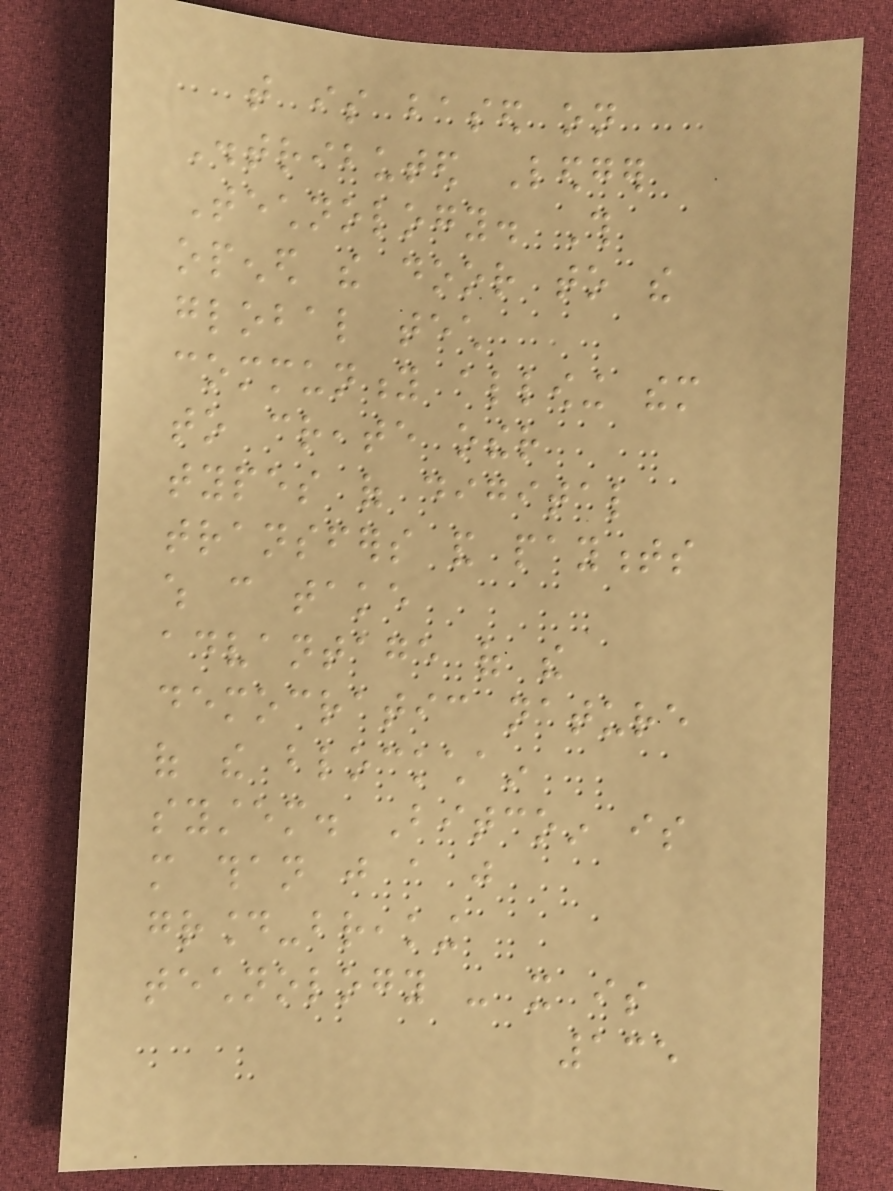that is based on
Distributed Ledger
Technology. This
opened the door to the
global tech
community allowing them
to create other
types of digital
transfers and payments
which can take
advantage of the
democratic nature
of the blockchain
system. Bitcoin is
more than just a just
ground-breaking
technology - it is
135
